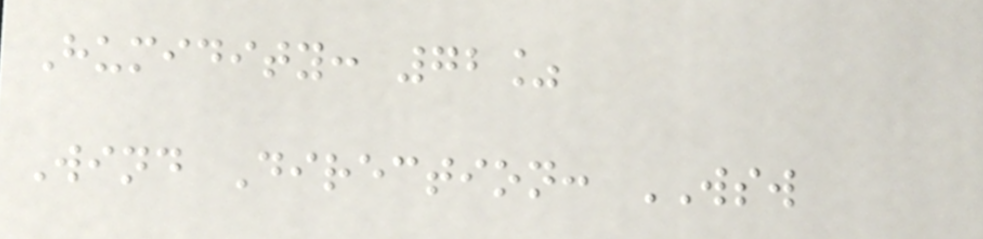Humidity: 72%
Wind Direction: WSW
